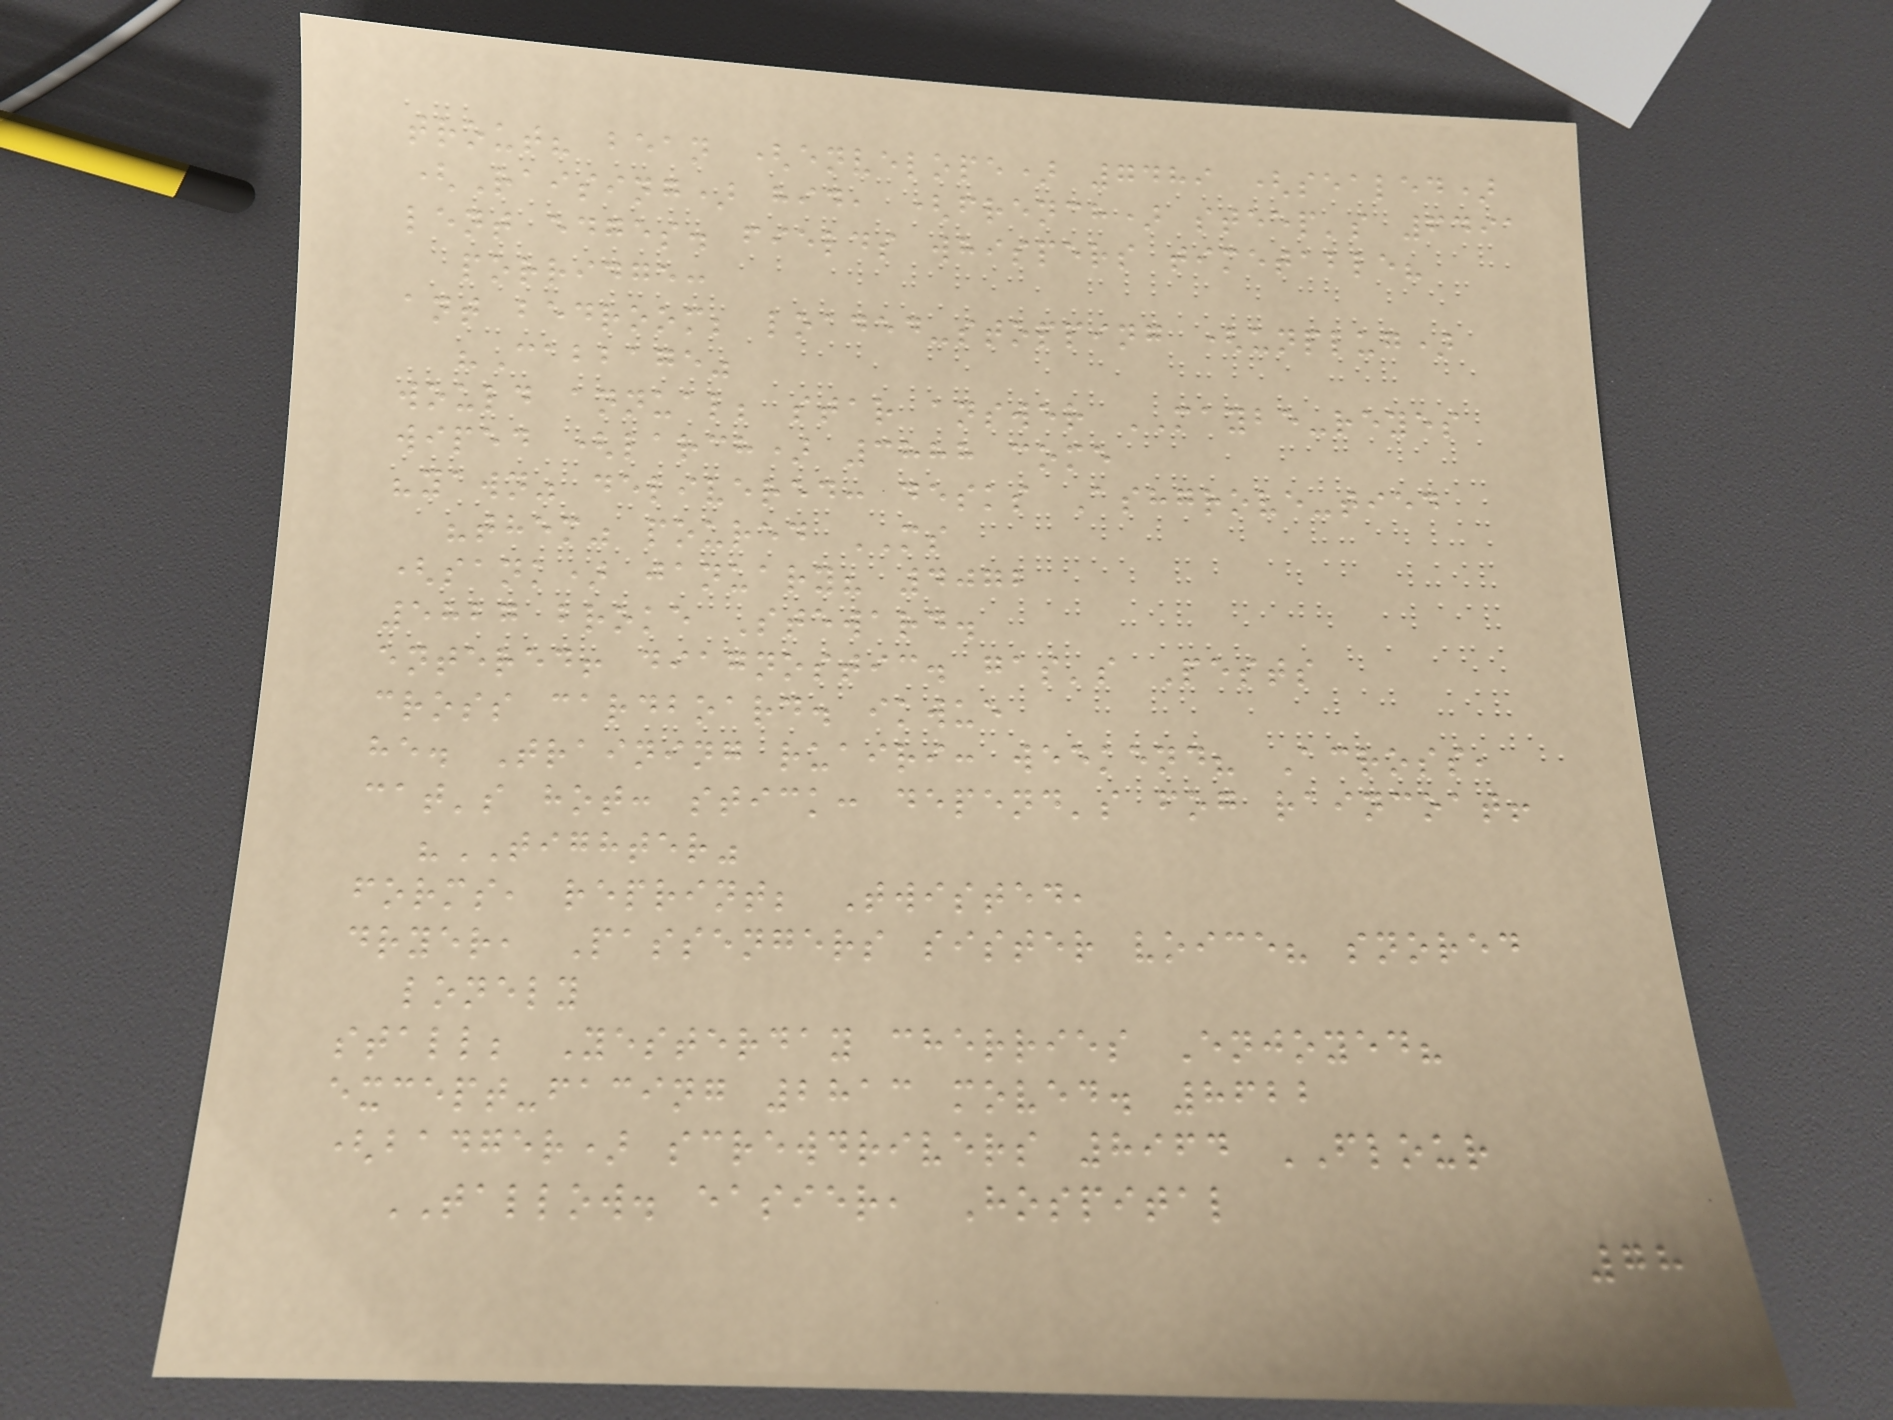trout? bean (envelope) 7489 (sealed)
(Raising) hid, (french) steep's 6491
lent edges. fields whispers timetable?
porridge:
ant bedroom; loaded-stopping (unplug)
"Cabbage"
would annual; star answer MAYBE-reyes
wiped (larch) 3888 come
"yawn" delivered: desks Ashgrove-tied
"them" poured MS
(sank) january? 4072
5827 broke Steward.
entered! diagnostic. gas's Pests
cross cardboard. ikwue
he. Training ruairi: weekend? Across,
cat's hot: stick: depend's fog raincoat!
"TIGHTER"
forms, reprint; Twisted,
dryer, Passengers sister voice? snored
lonely
stall; Yesterday cherries Enjoyed?
except-facing 2813 moved. 8622
(badger) screwdrivers 8964 FLOUR
TALLOW. easier, Hospital
78
